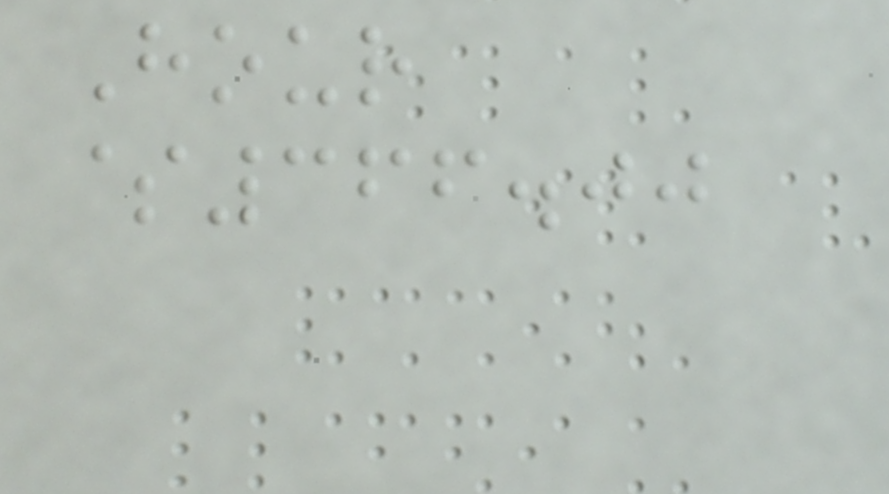Hour
$366.00
